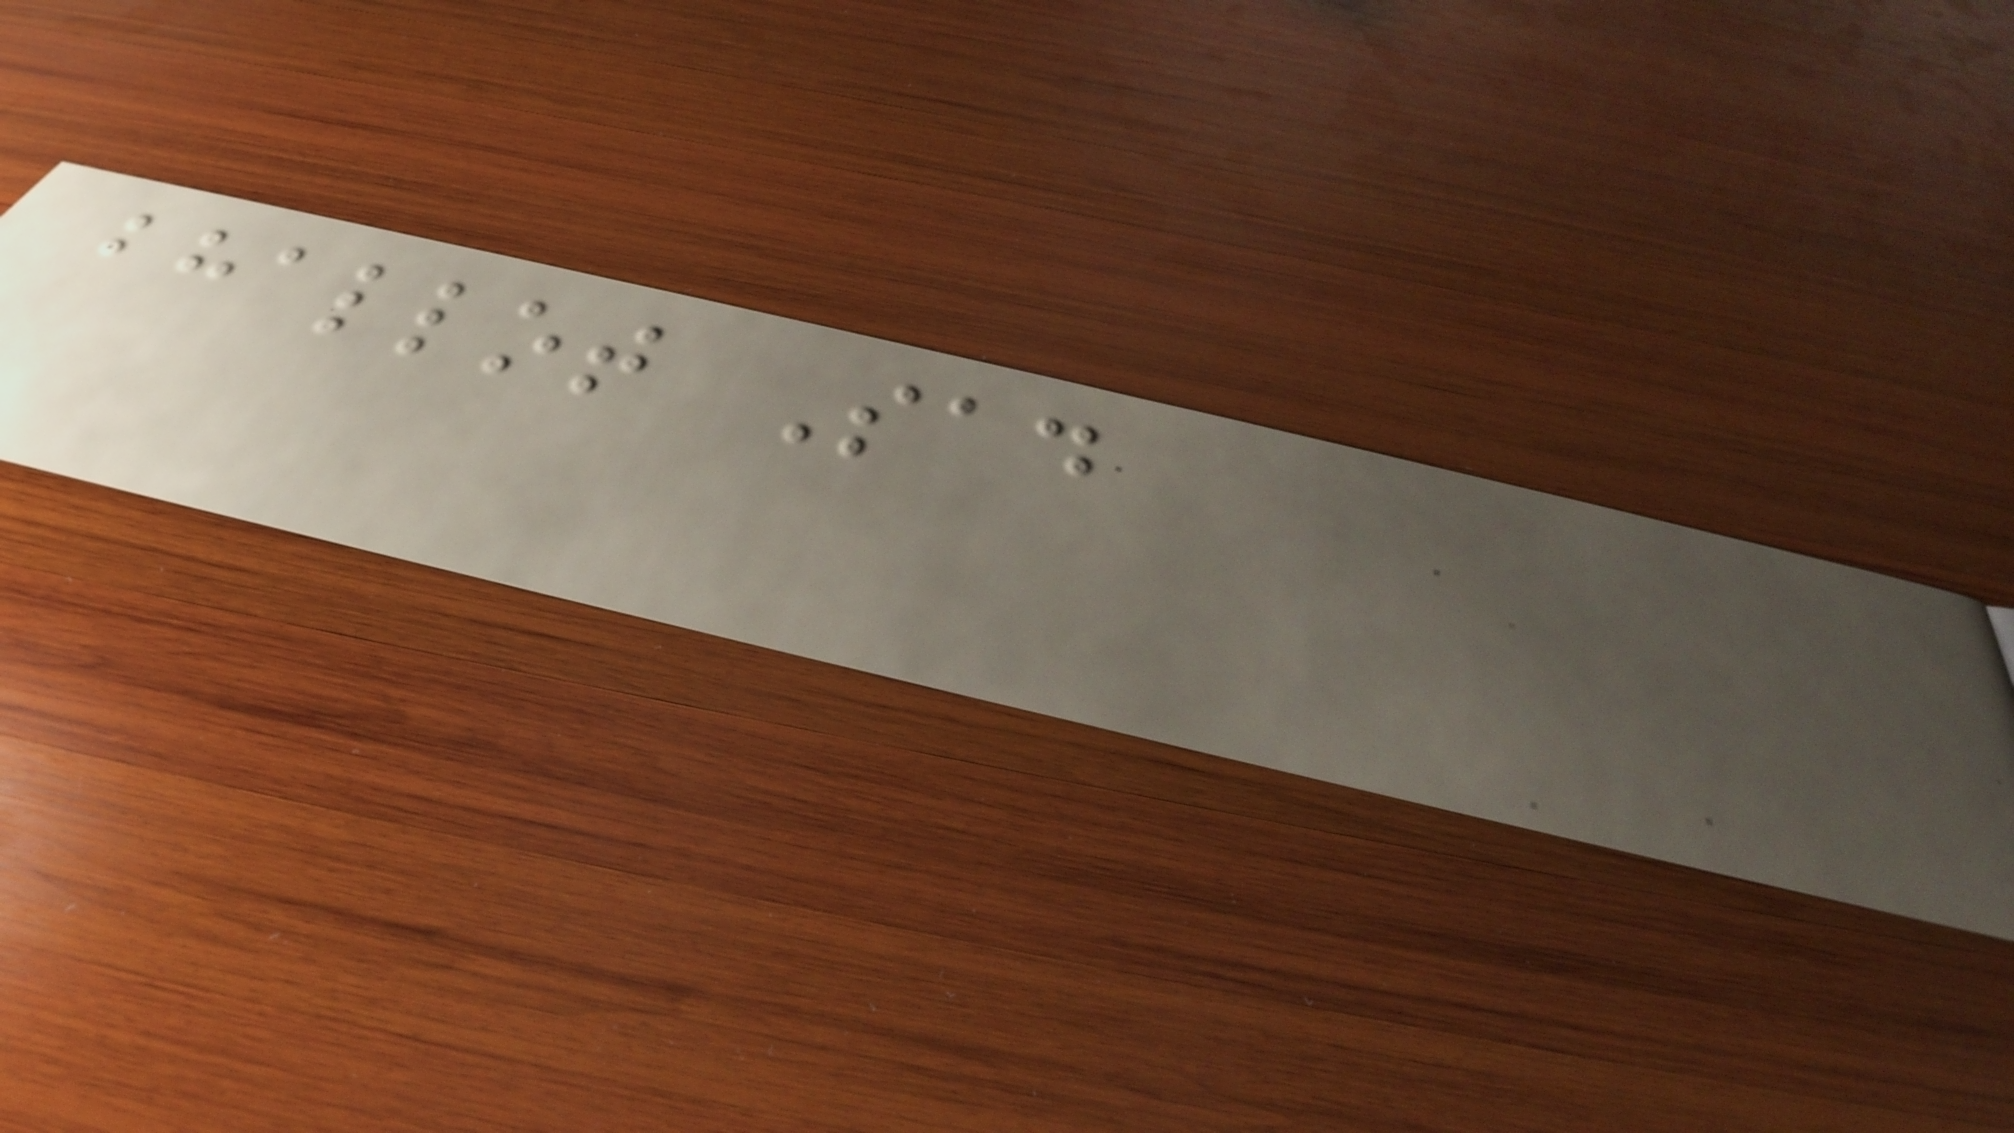bhallot Sad
